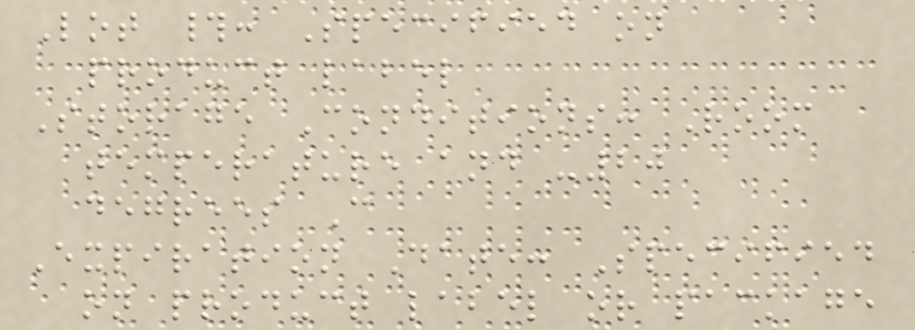Lot #: Specified on
product label
Storage Conditions: Room
temperature and -20
degrees C
Expiration Date: Specified
on product label or package
